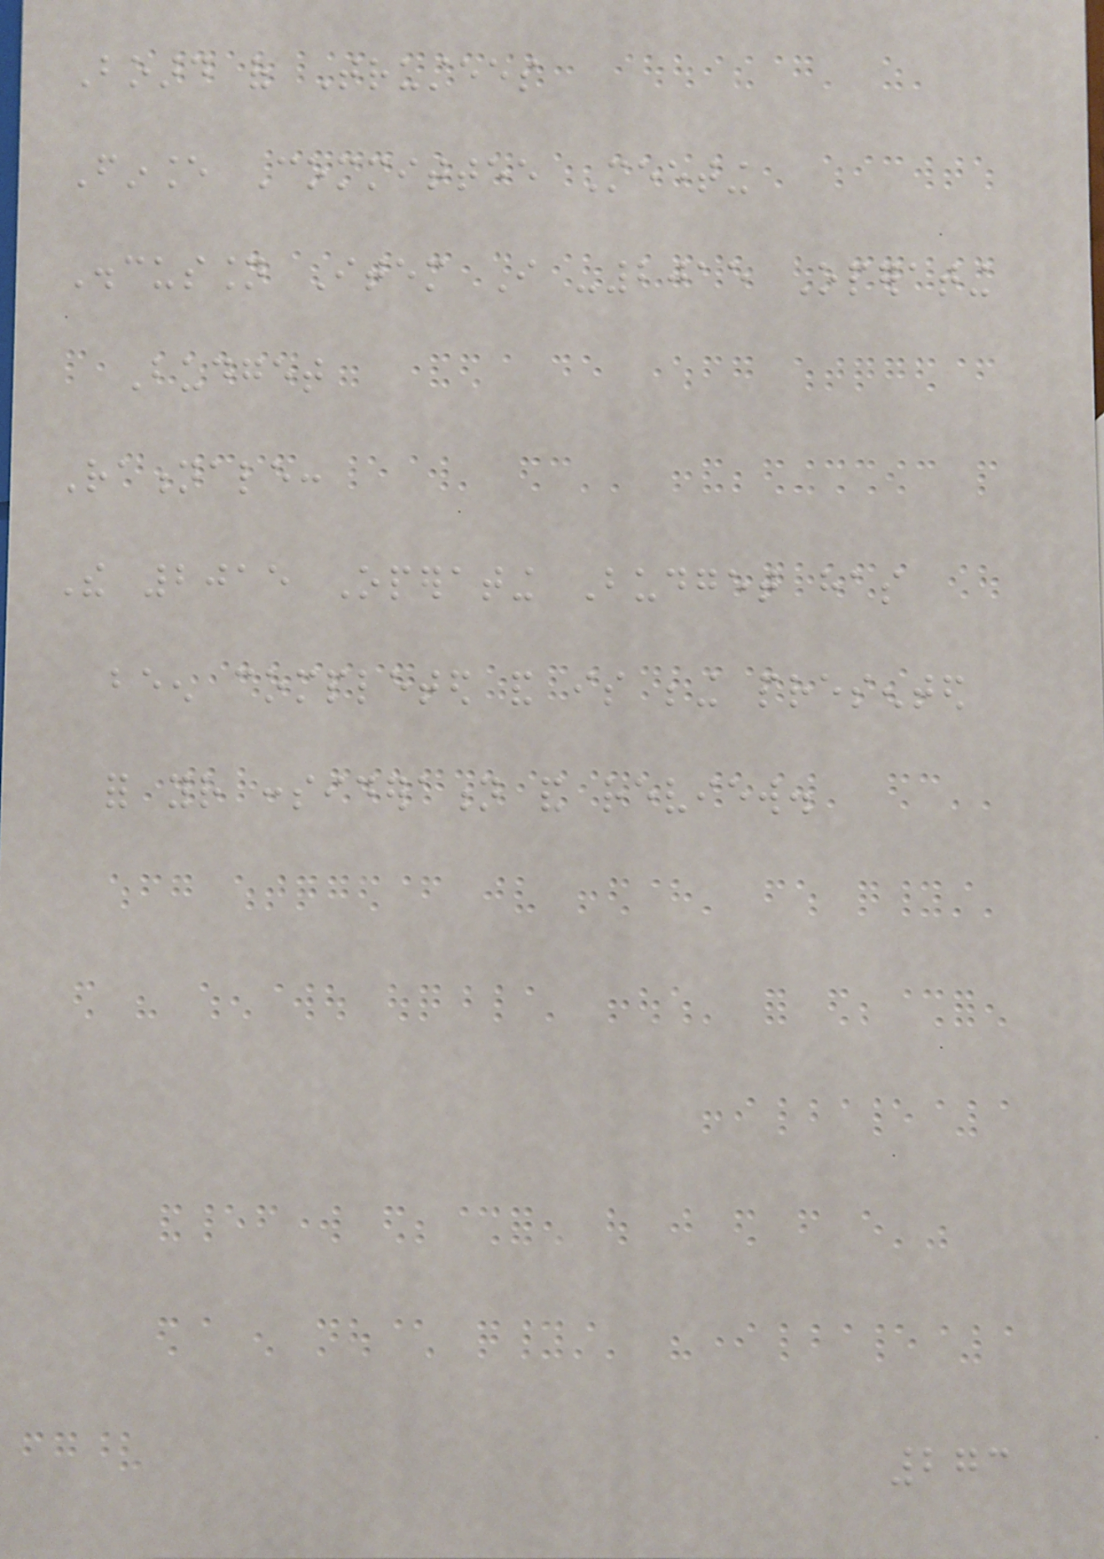Board of Trustees
Finance Committee Meeting
Discussion Item I -2015 Operating
Budget
Rationale:
The 2015 Operating Budget has
been completed and is being presented
for your consideration and review.
273
